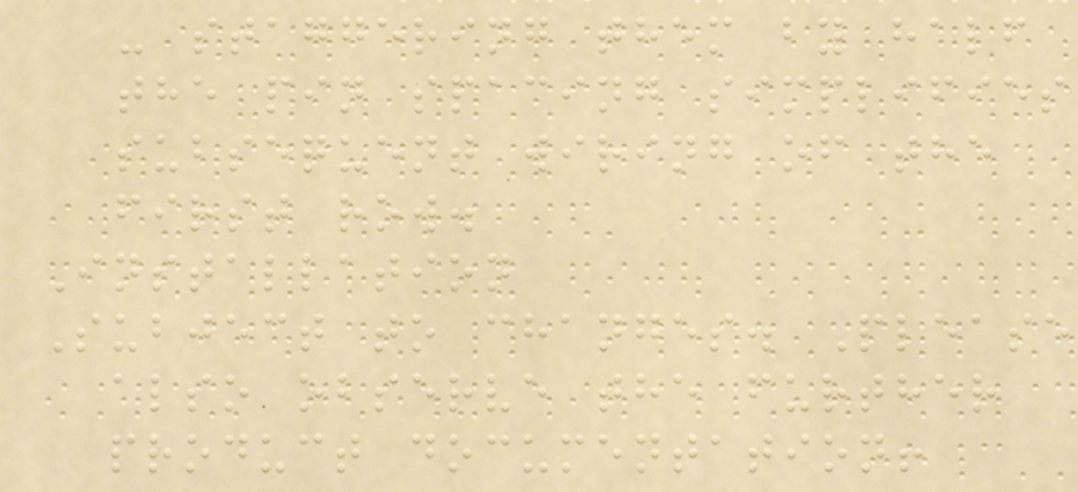- staggering them by half
the pin spacing simplifies
subsequent wiring of the
first row.
Installation
Subject to changes. Please
also observe the further
product documentation!
